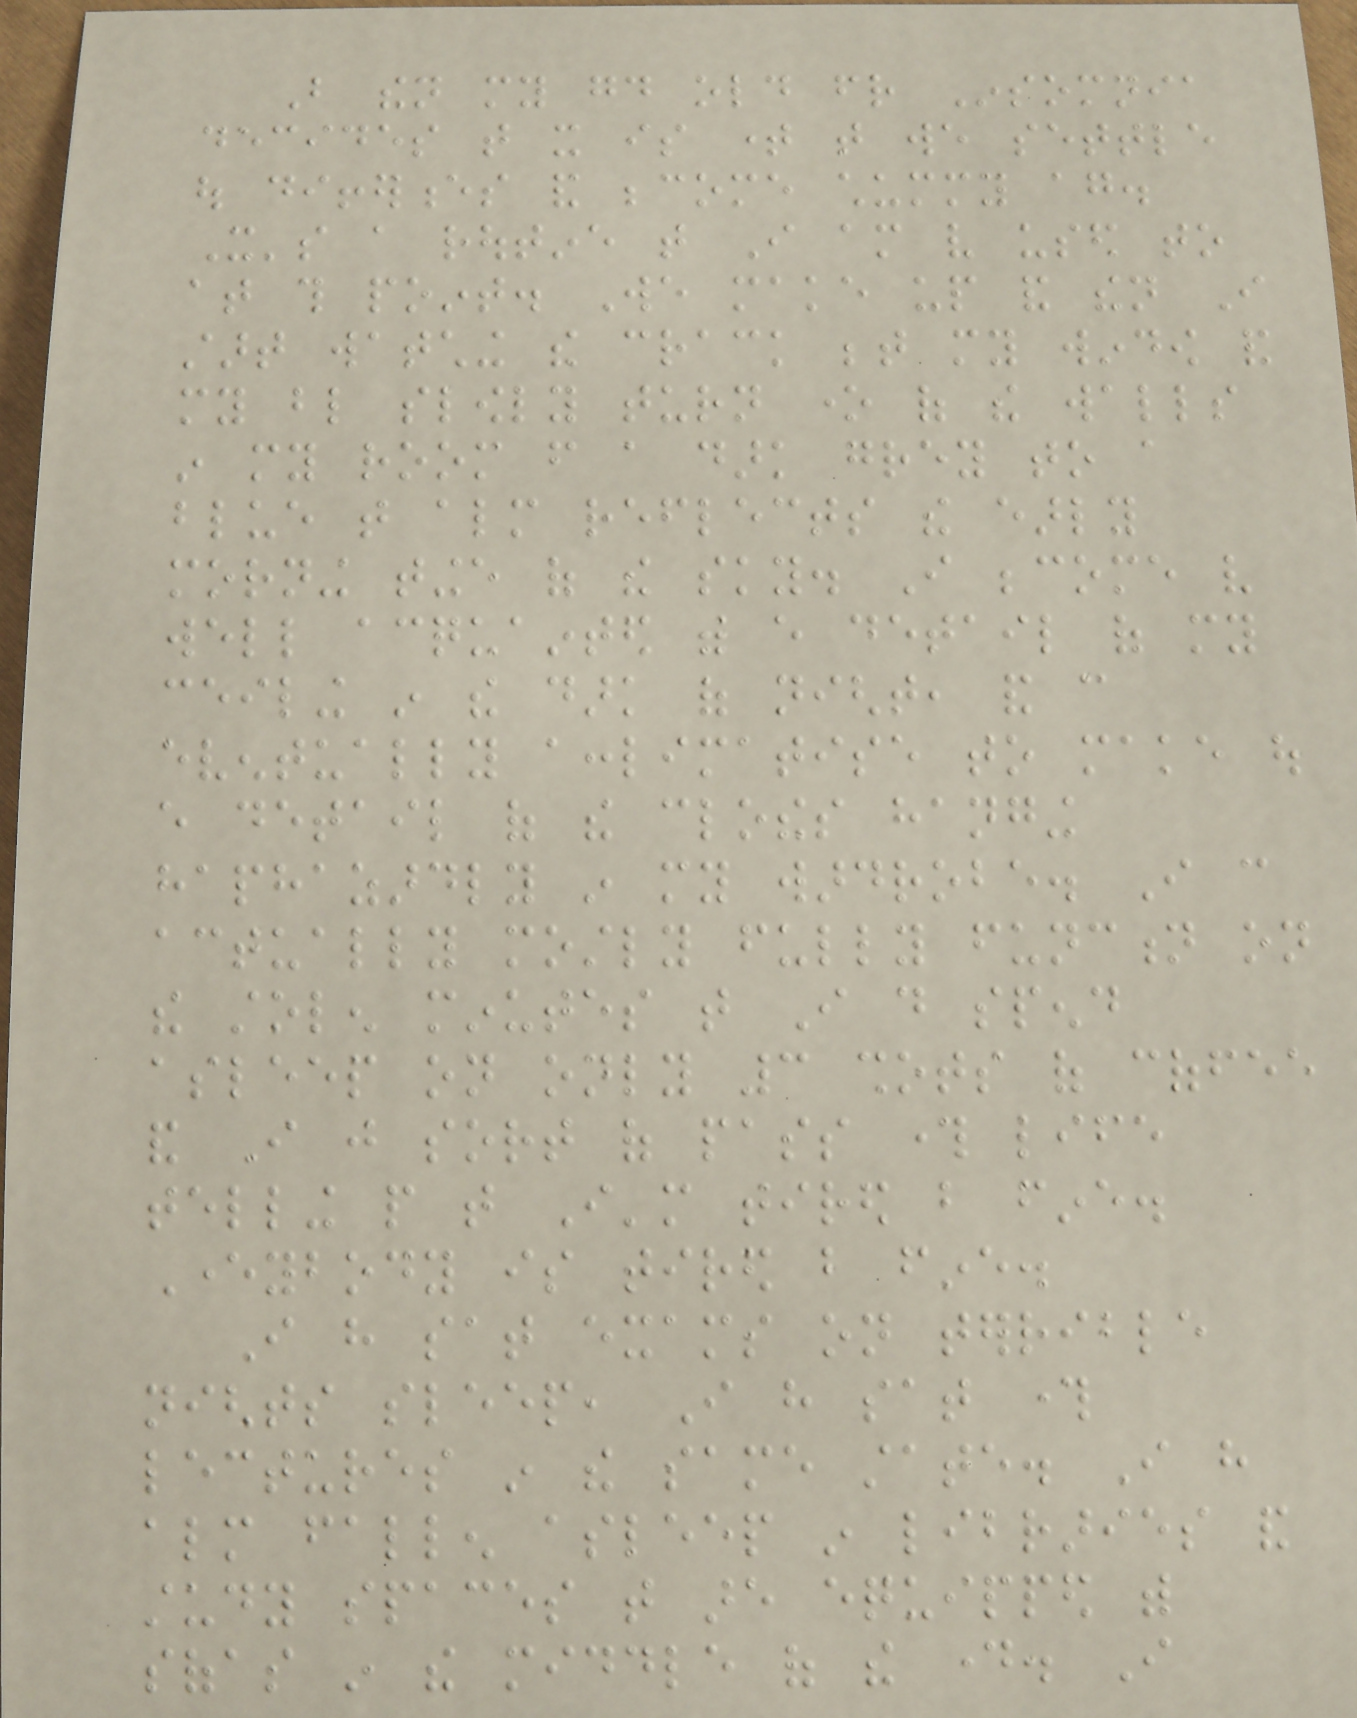But then my good old friend Insomnia
decides that it is time that we settle
out differences and become chummy again.
It's a routine that I am very used to
at this point. We make up and then I
start watching the crack between my window and
my blind slowly turn one of the walls
in my room from a dark grey to a
blue that almost reflects the early
morning tinge of the sky. I become very
well acquainted with every detail of my
ceiling in the dark of night, and can
eventually acclimatise to make out
every detail of the clothes hanging
haphazardly in my wardrobe. I can
actually mostly fully function on
the stolen minutes that I do spend
asleep on only 3 shots of coffee
and I just sort of pass through life
telling people that I'm tired but fine.
Everybody is tired but fine.
I have sat exams on terrible
nights sleep, I have sat through
lectures in the same state. I have
almost fallen asleep in libraries and
study spaces that are equipped with
sofas in the middle of the day. I
